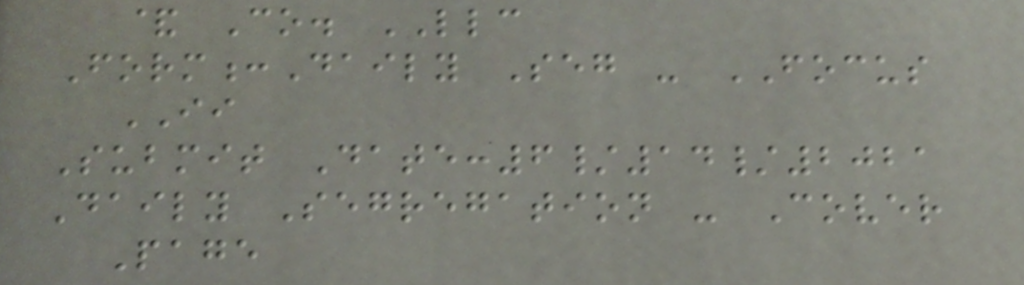& Co. LLC
Form:Daily Seg - FOCUS
II
Submit Date:6/14/2021
Daily Segregation - Cover
Page
